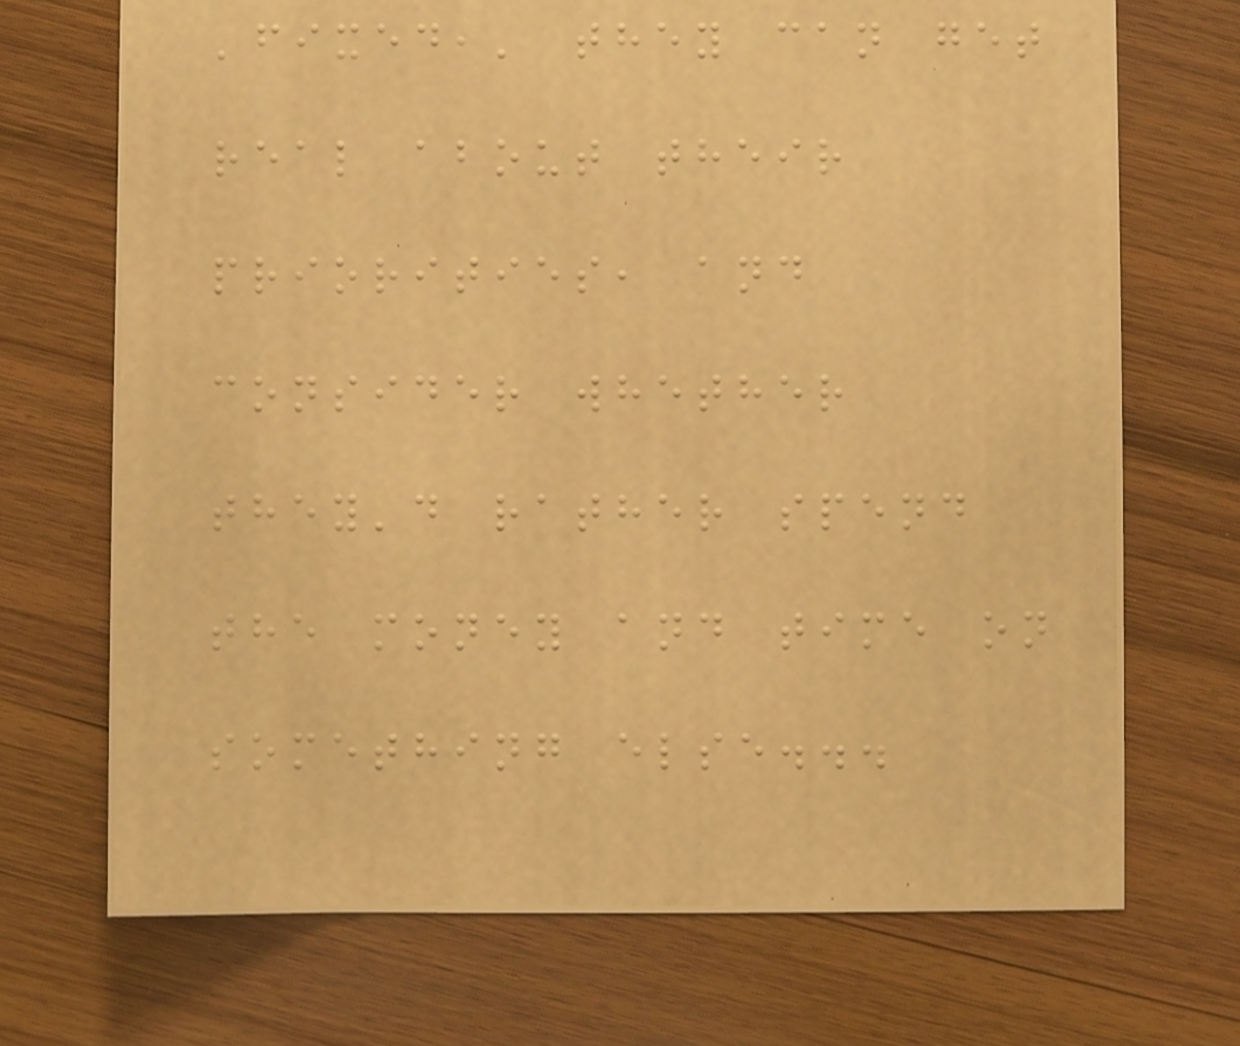'fixed,' they can get
real about their
priorities, and
consider whether
they'd rather spend
the money and time on
something else...
